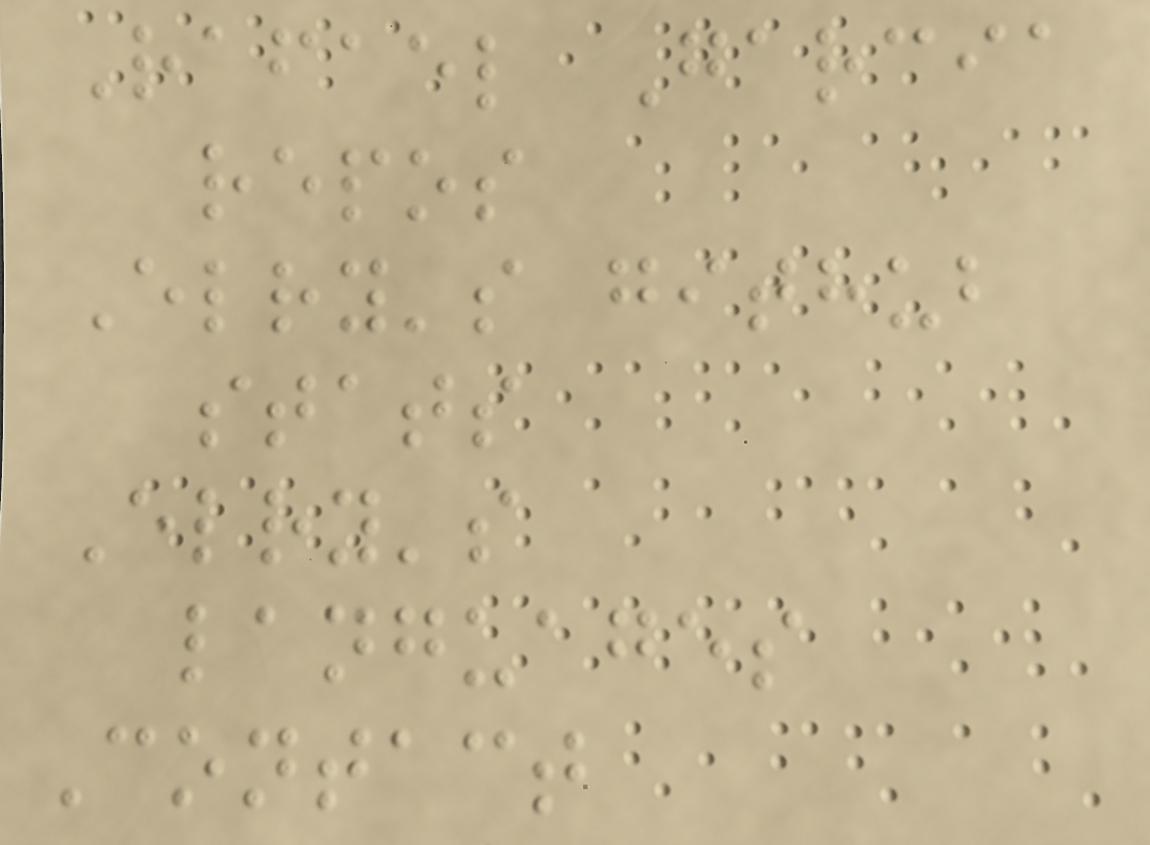Rafael Garcia
repos
Elry's github
stats
Elry's
languages
Contact
